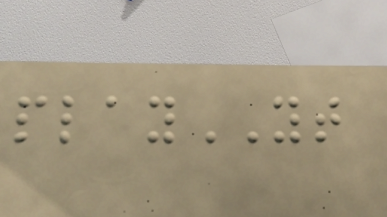playYT
